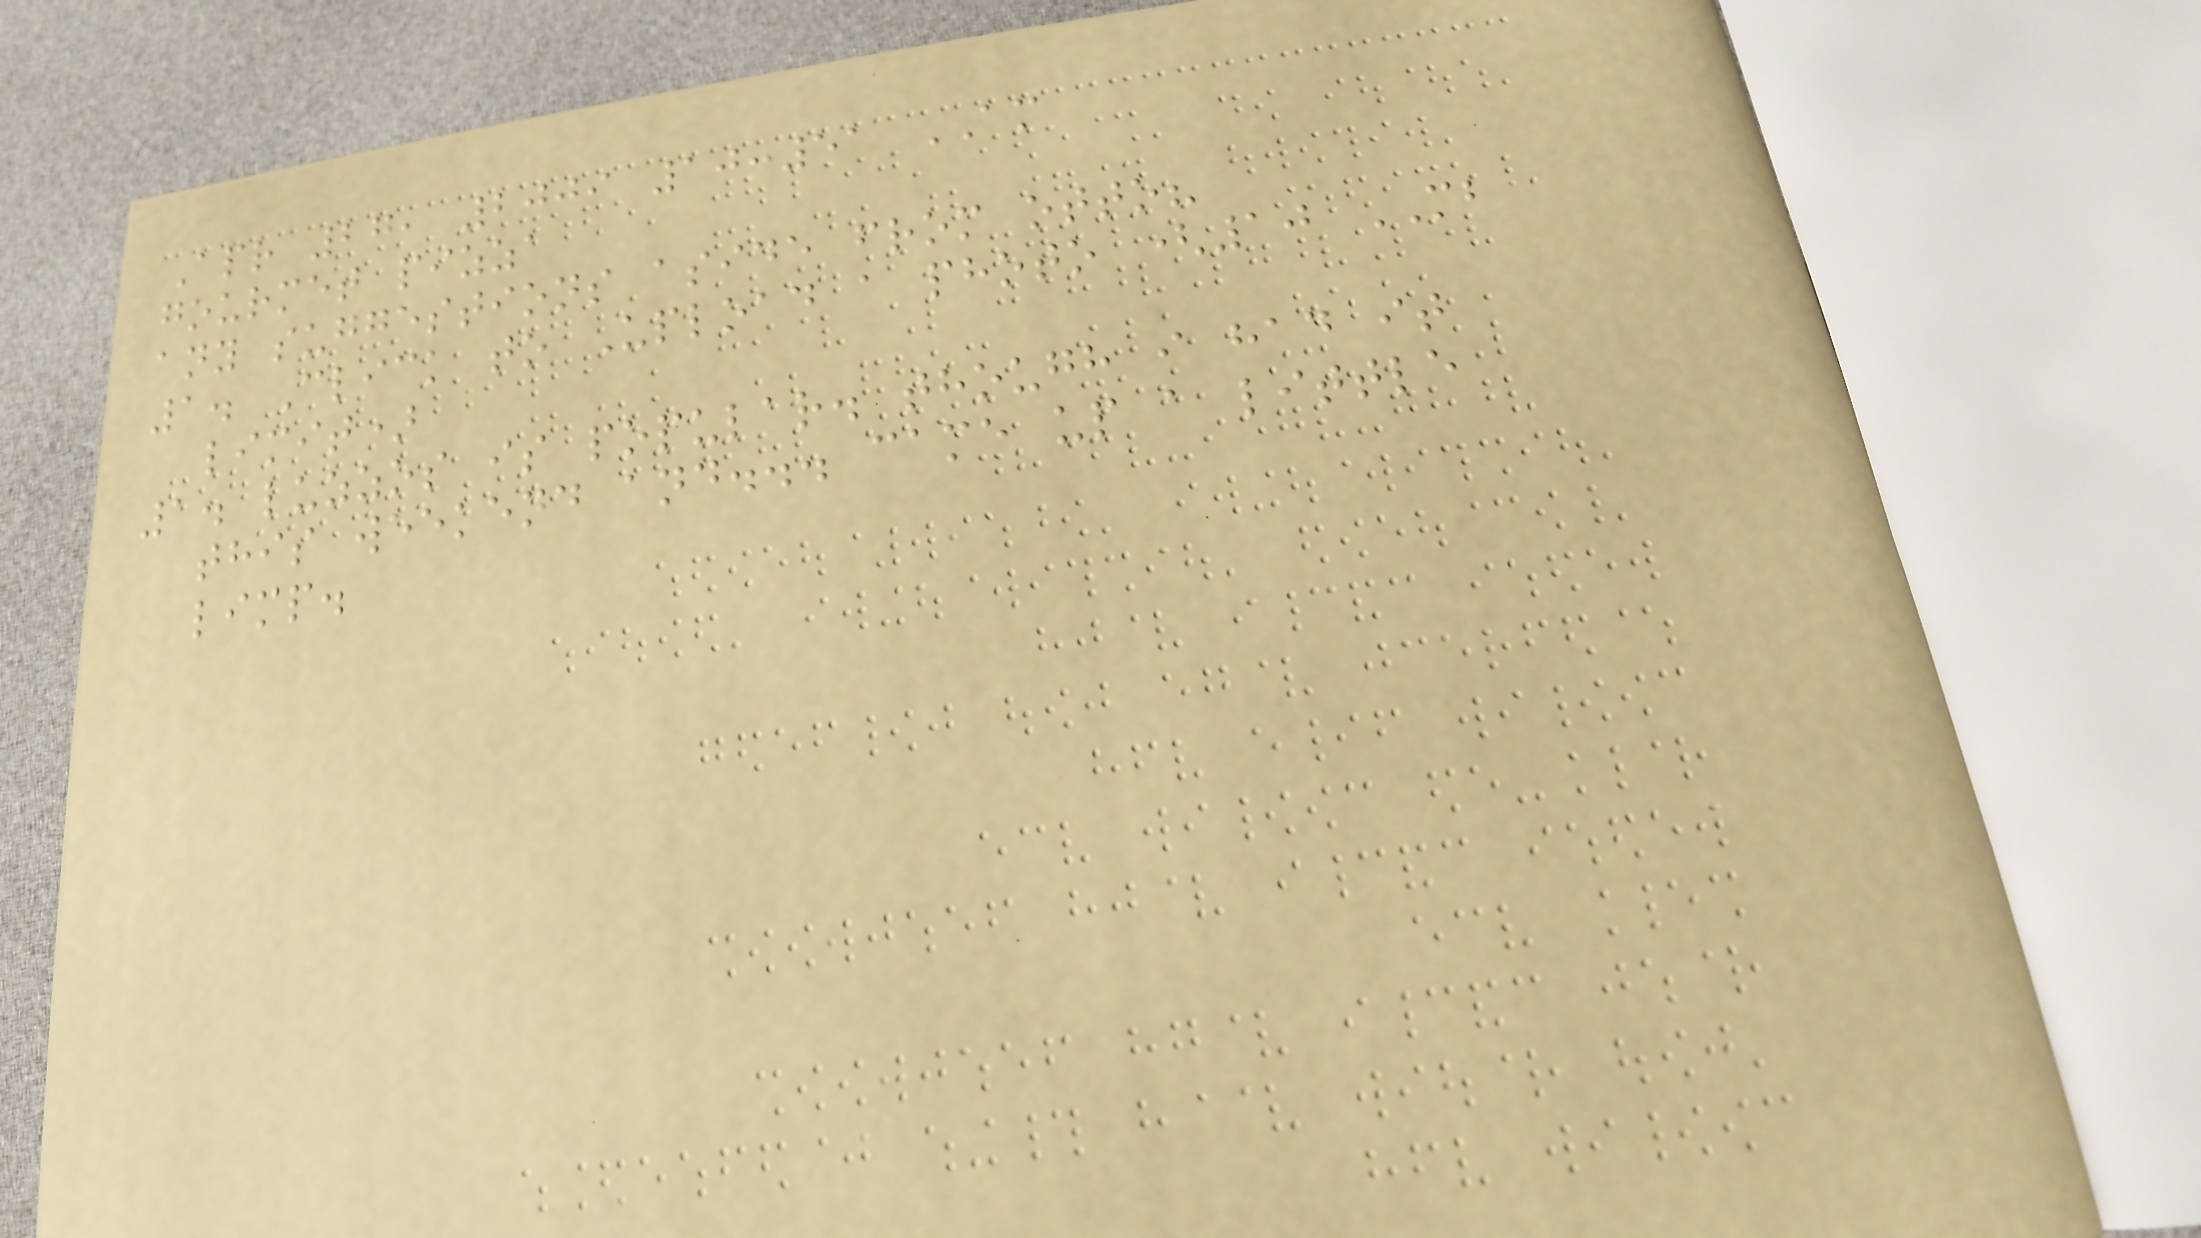Apr 27, 2009 10:51 AM
gourmet pizza
any suggestions aside from otto?
1. Click to Upload a photo (10 MB
limit)
1. luzzos is popular. though i had it
this weekend and... came up a little
limp.
